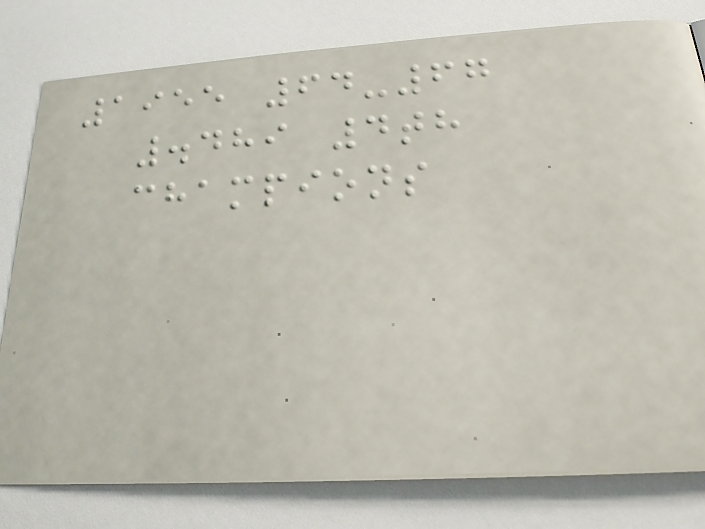1955 64-67
.489 4th
champions
